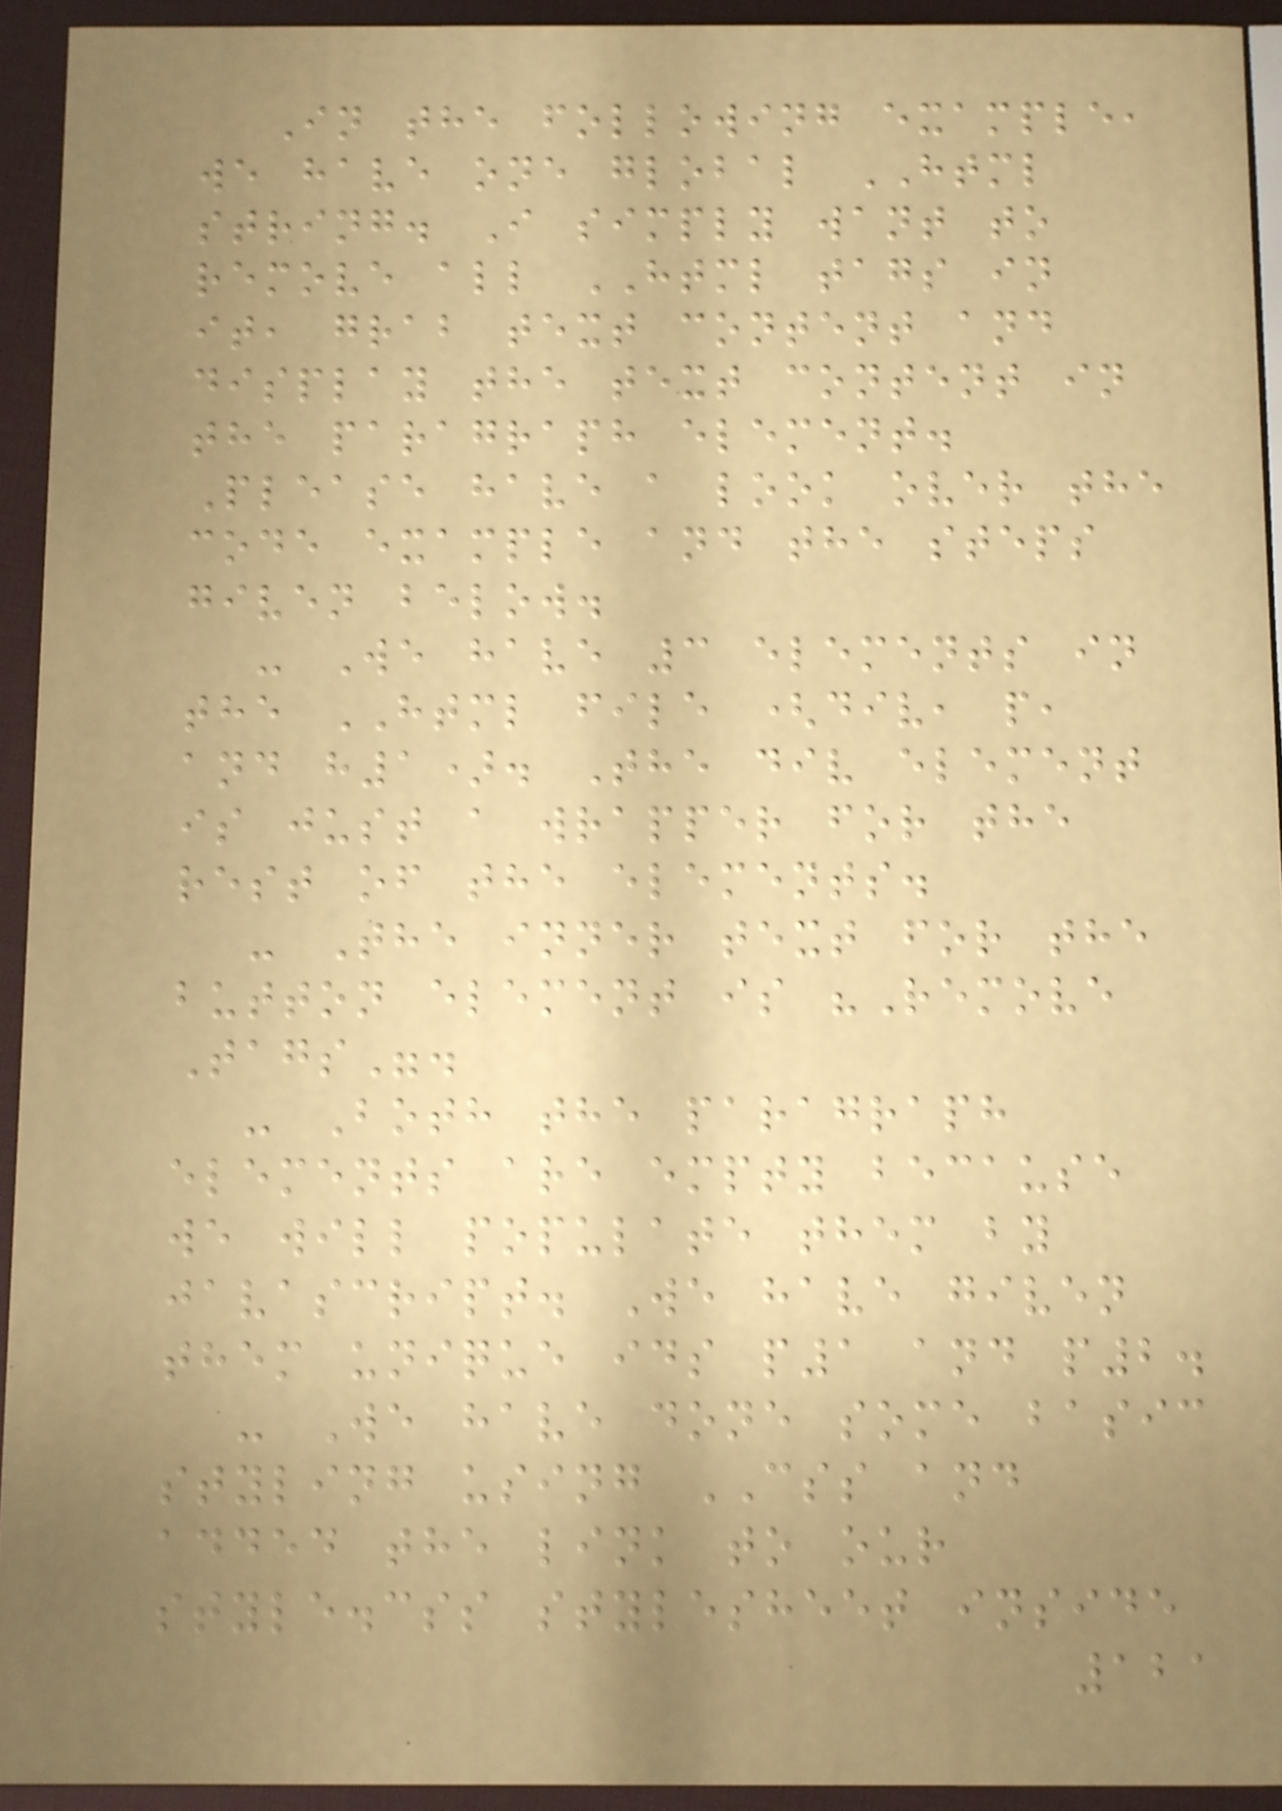In the following example,
we have one global HTML
string. I simply want to
remove all HTML tags in
it, grab text content and
display the text content in
the paragraph element.
Please have a look over the
code example and the steps
given below.
- We have 3 elements in
the HTML file (div, p,
and h1). The div element
is just a wrapper for the
rest of the elements.
- The inner text for the
button element is "Remove
Tags".
- Both the paragraph
elements are empty because
we will populate them by
javascript. We have given
them unique ids p1 and p2.
- We have done some basic
styling using CSS and
added the link to our
style.css stylesheet inside
121
